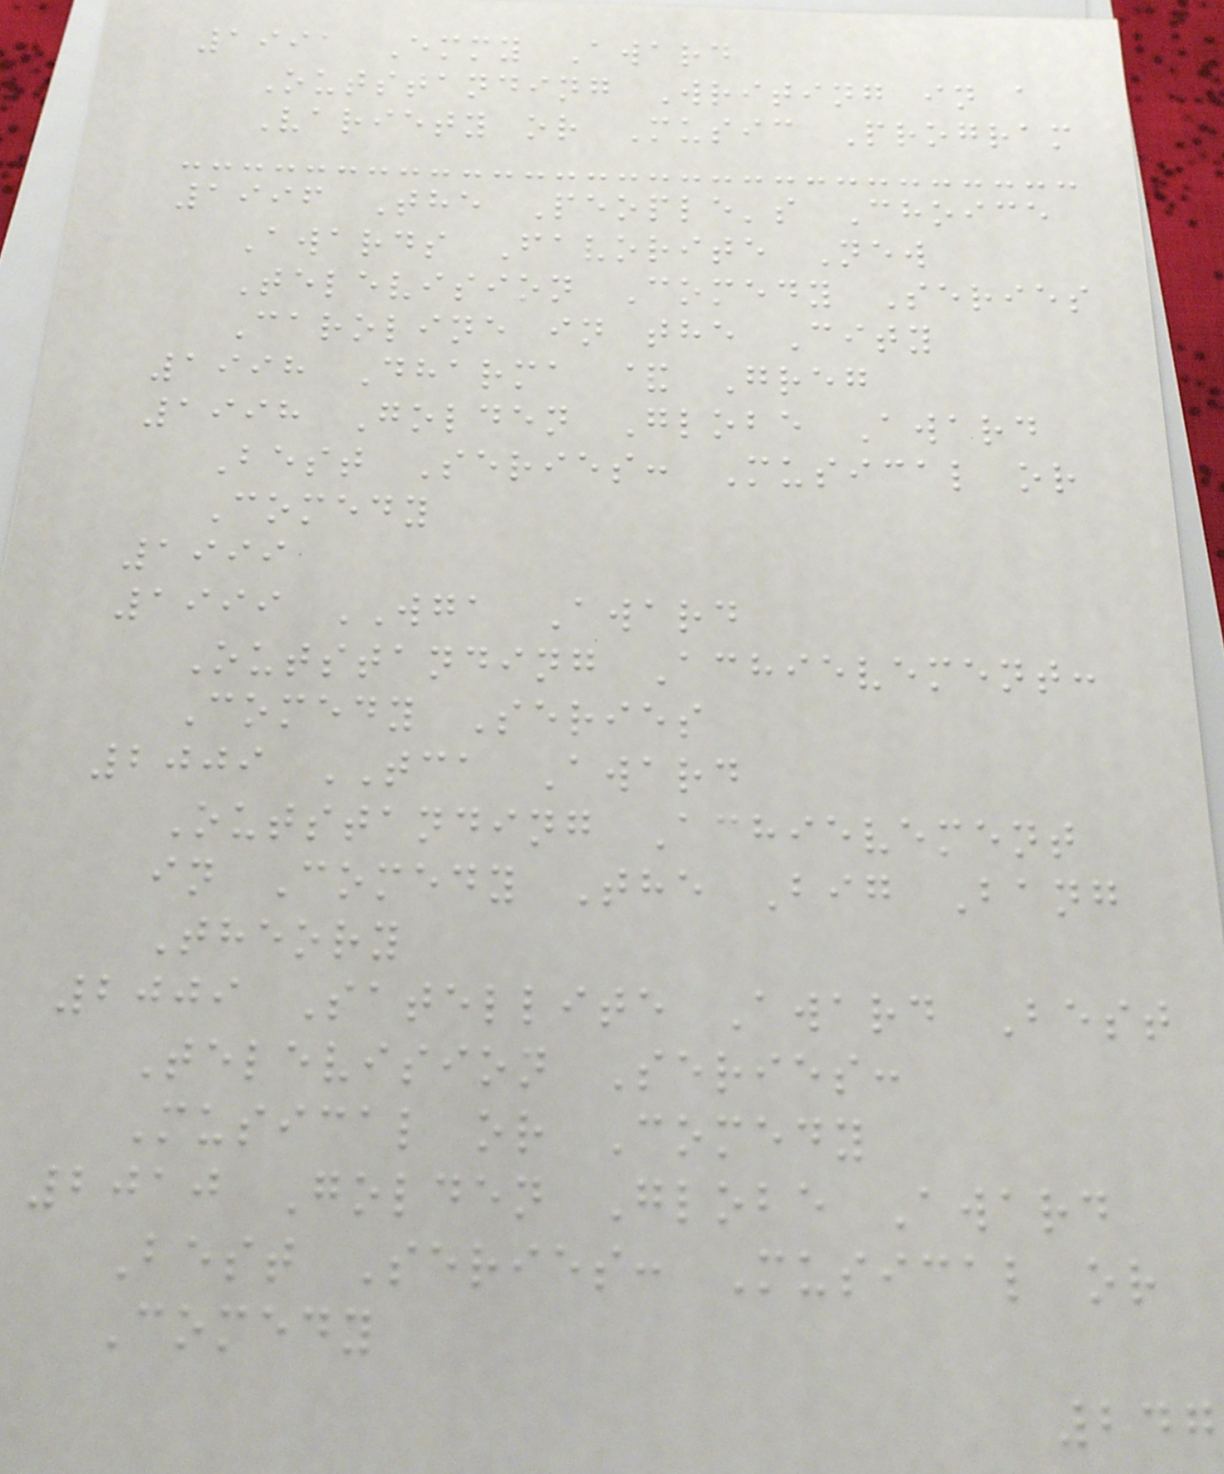1991 Emmy Award
Outstanding Writing in a
Variety or Music Program
1996 The People's Choice
Awards Favorite New
Television Comedy Series
Caroline in the City
1998 Dharma & Greg
1998 Golden Globe Award
Best Series: Musical or
Comedy
1999
1999 WGA Award
Outstanding Achievement:
Comedy Series
2009 TCA Award
Outstanding Achievement
in Comedy The Big Bang
Theory
2009 Satellite Award Best
Television Series:
Musical or Comedy
2010 Golden Globe Award
Best Series: Musical or
Comedy
247
